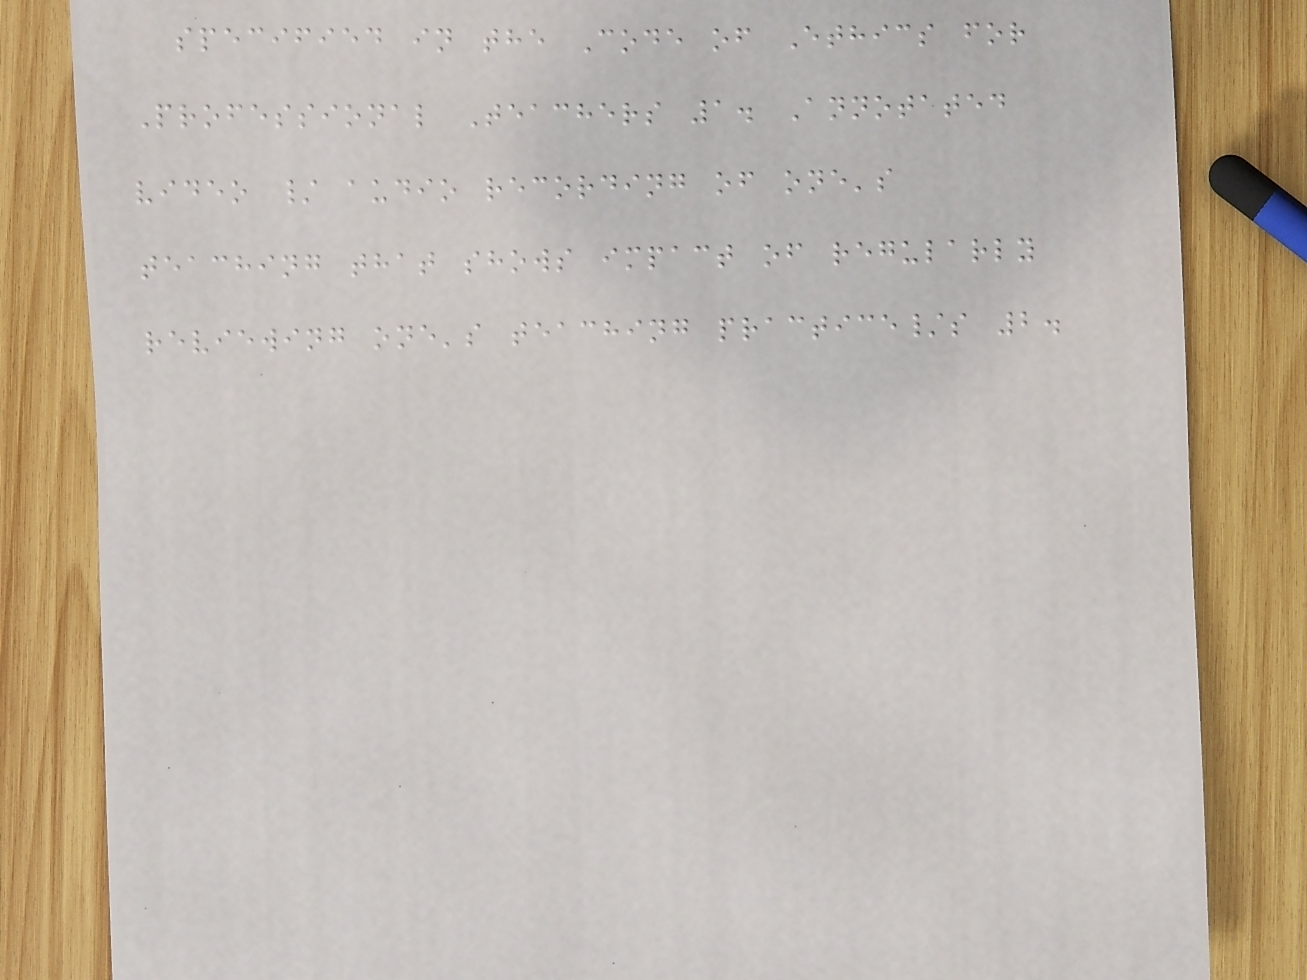specified in the Code of Ethics for
Professional Teachers 1. Annotated
video / audio recording of one's
teaching that shows impact of regularly
reviewing one's teaching practice/s 2.
